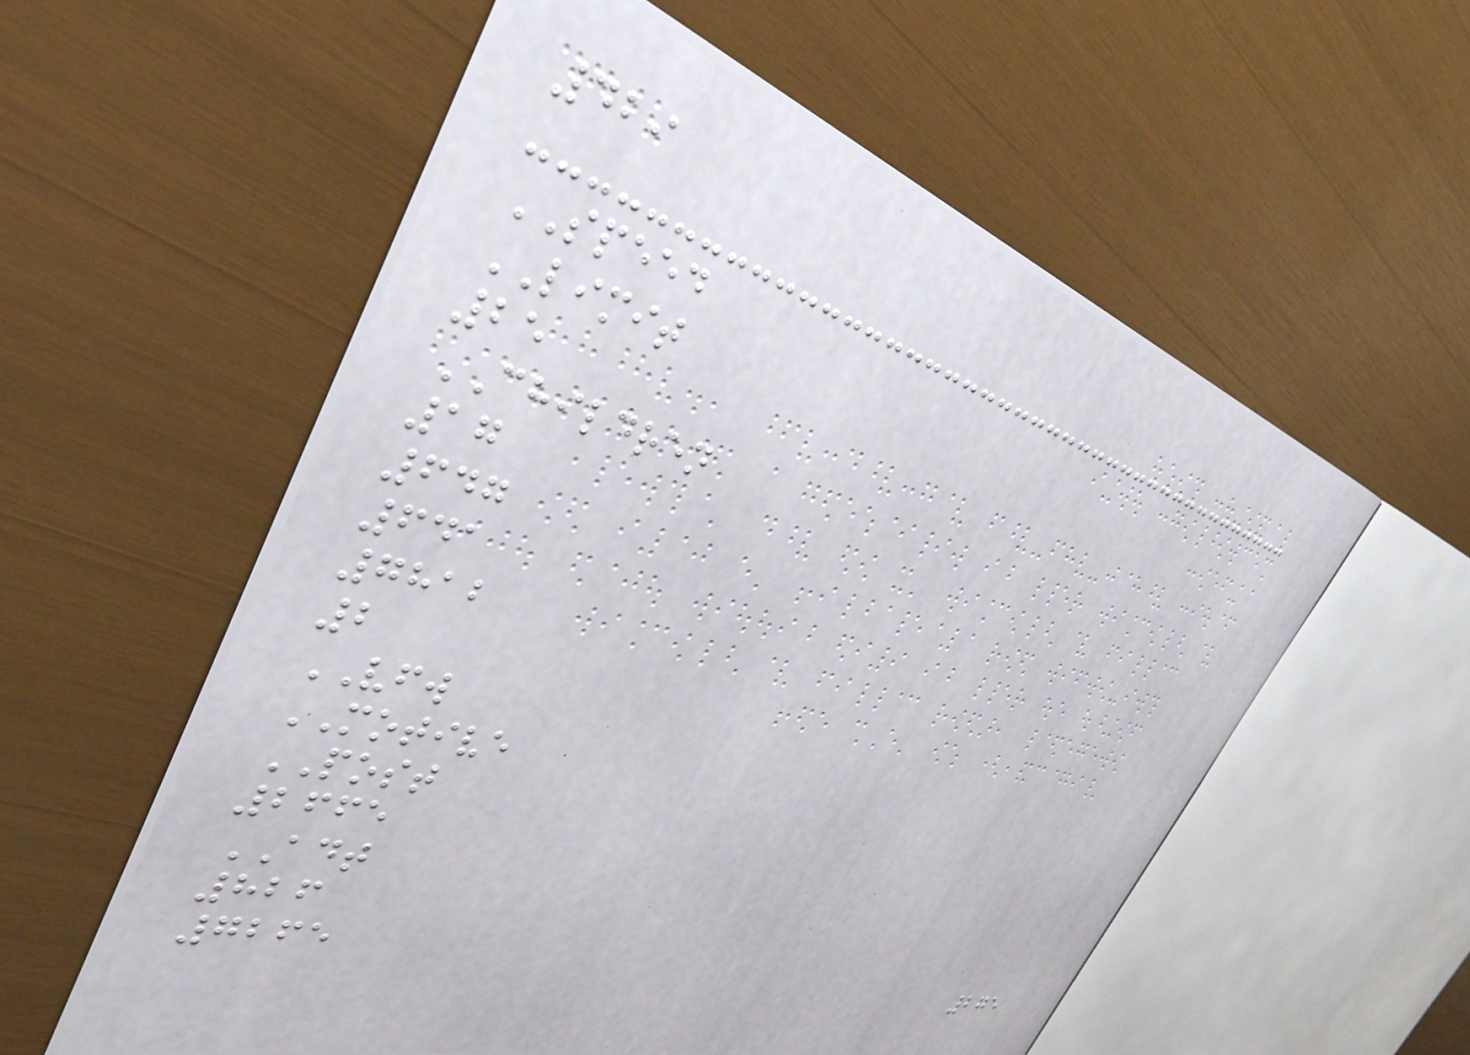429
SPEED
LIMIT
25
CHILDREN
17
647
641
7812
2
VFW
MOTIVE
POST
2665
ADT
826
7265
275
